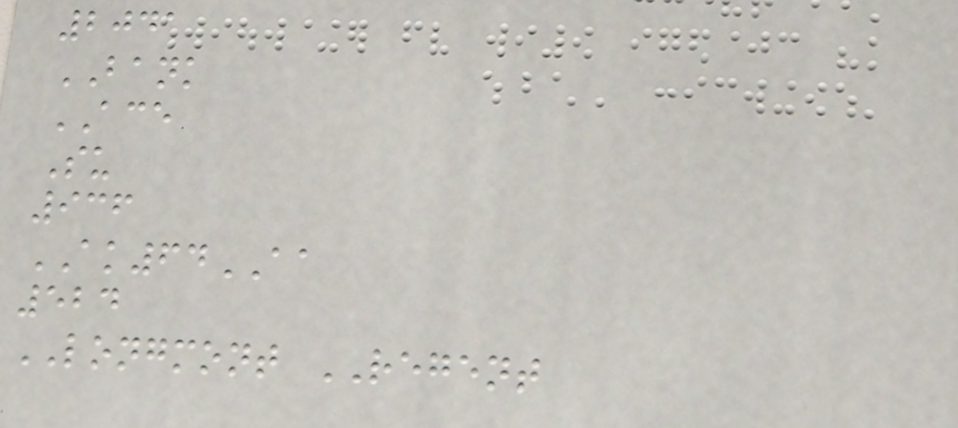2041
BANK
ACE
Su
936
AK64AA
524
LONGMONT REGENT
